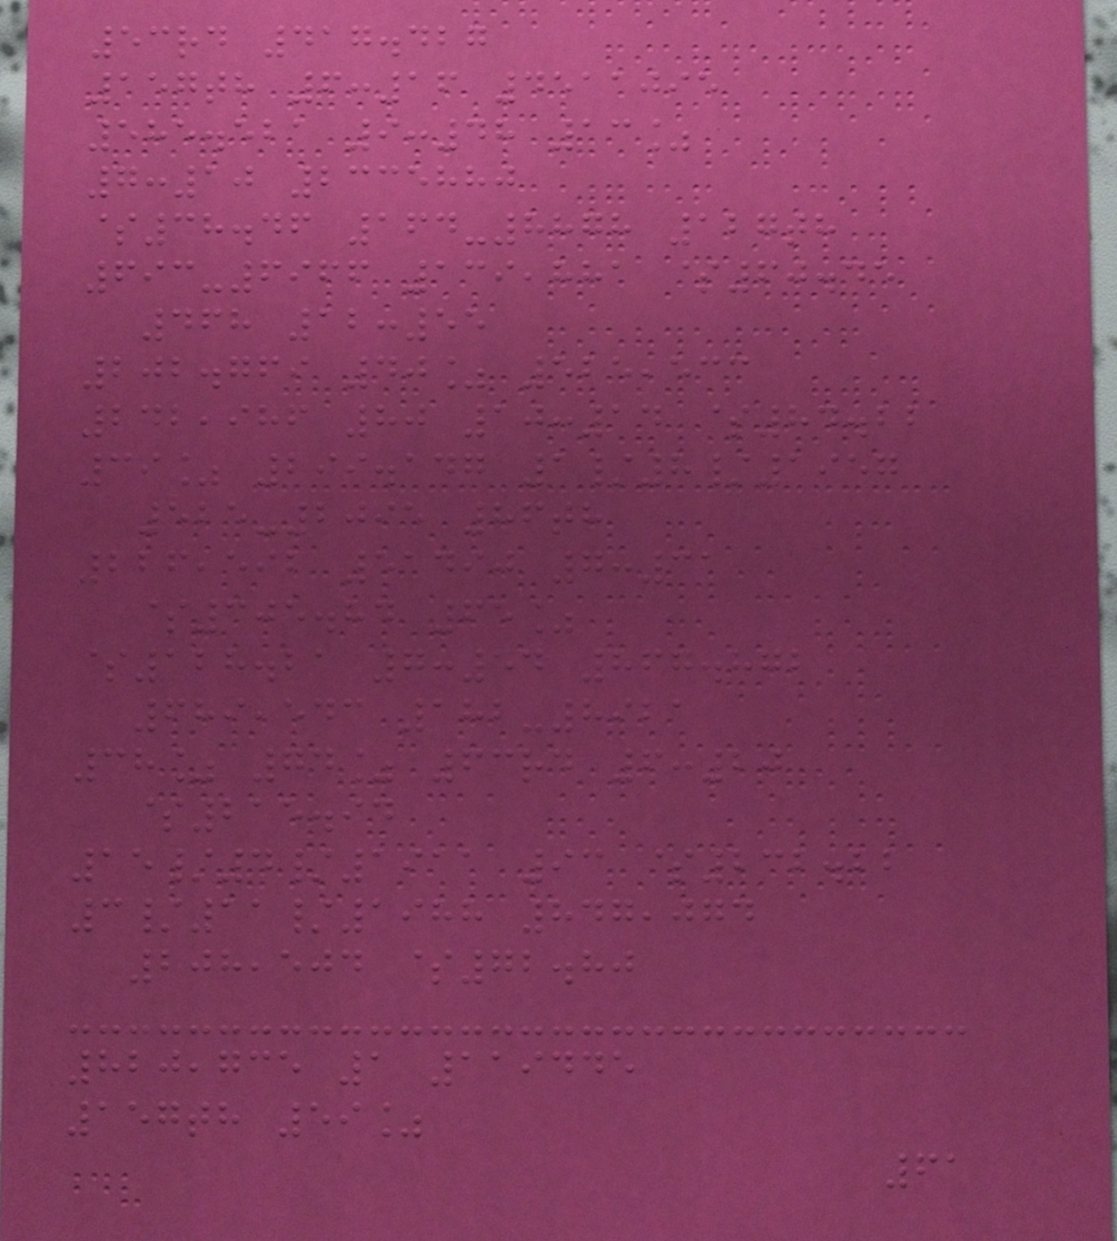53rd 417.427
157th 6:16 4511095
585.521 9:48 13%
7:10 2335880
$38.46 164-8878 127th
693-6966 139,881 $60.45
468 12:55
202.769 40% 525,533
242,986 80 10:14 $84.22
39% 299.147 1/8/1957
525-2095 86th
226,592 51490 7:31
$305.84 65%
$128.21 7:54 867.872
689,543 182-8921
38% 74% 63rd 6:20
$215.94
15/4/1911 93 $232.22
3/11/1988 847,074
208,504 $72.80
820,735 1 119445
157th 59%
61
